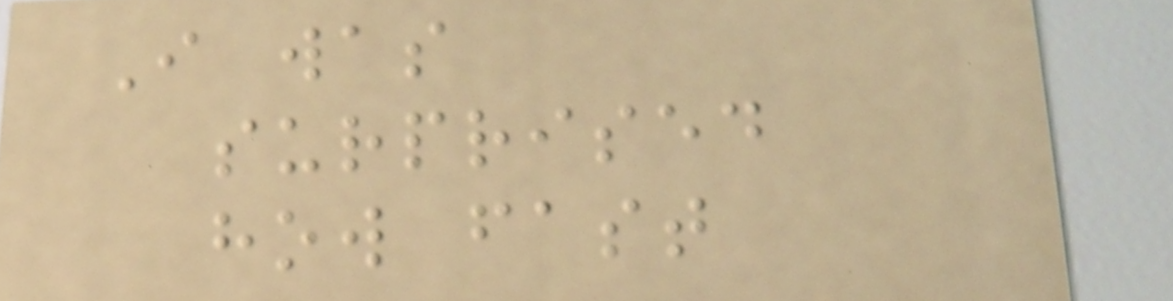I was
surprised
how fast
